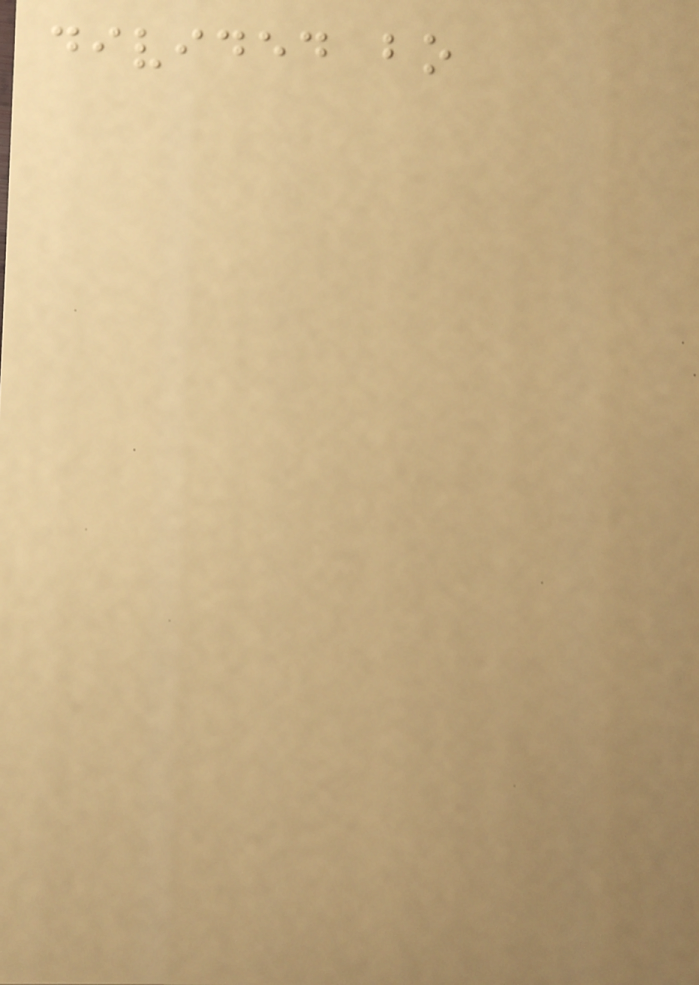divided bo
